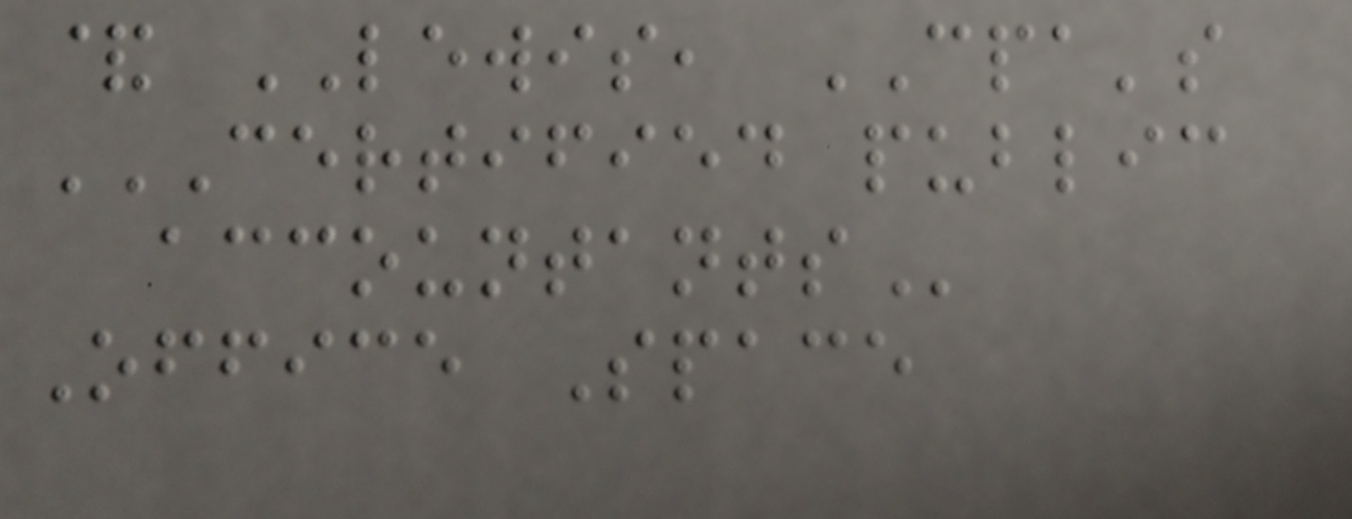& LEWIS, CPA's
CERTIFIED PUBLIC
ACCOUNTANTS
Office Space
